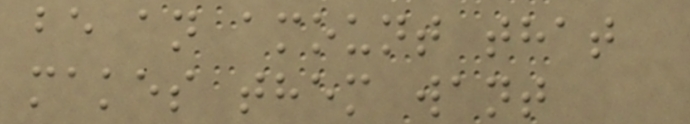be an amount that
makes them want
